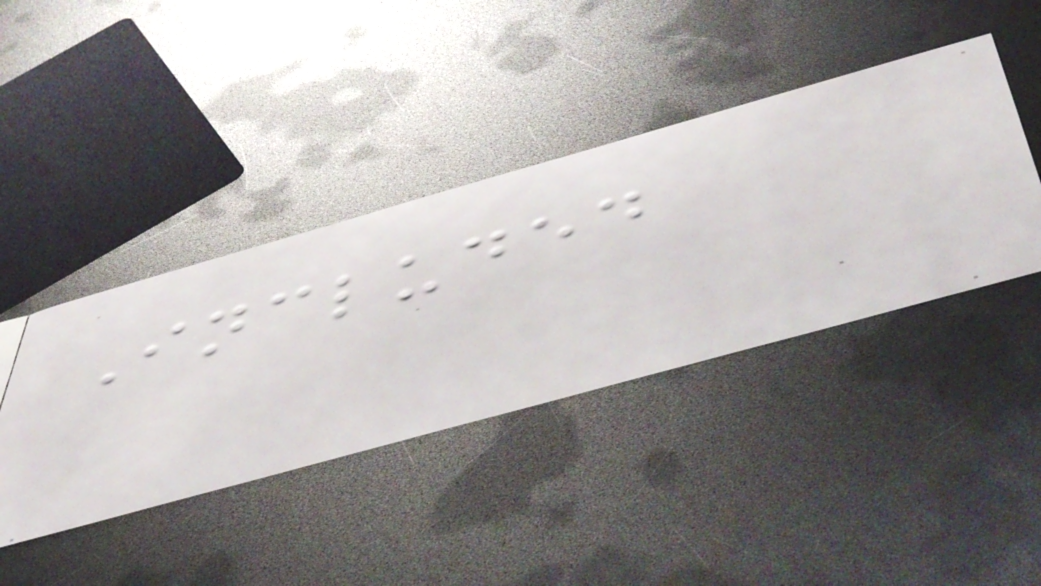Included
